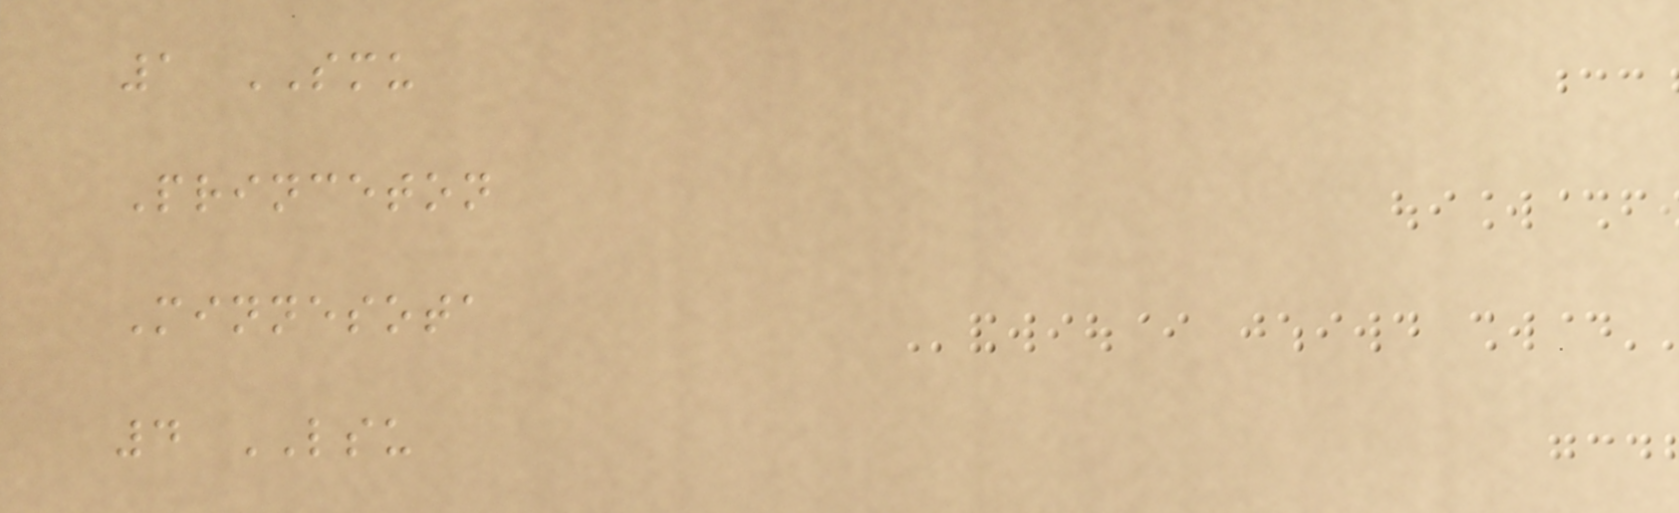1 SMU
Princeton
Minnesota
4 LSU
